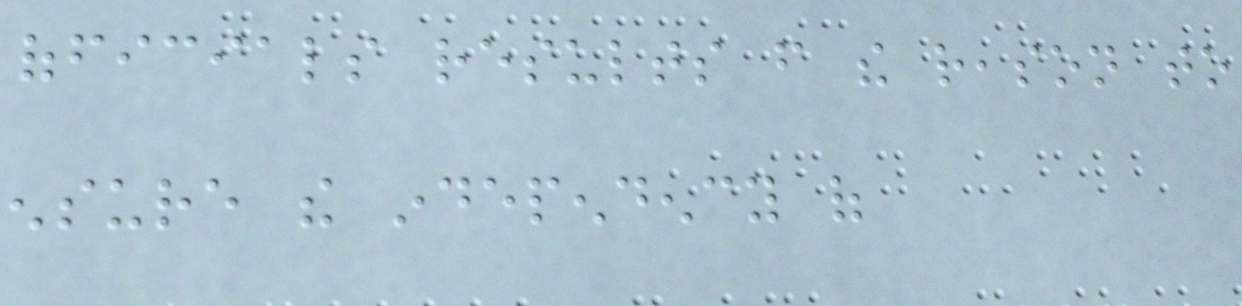officials results from the reason to
ensure the independency of
